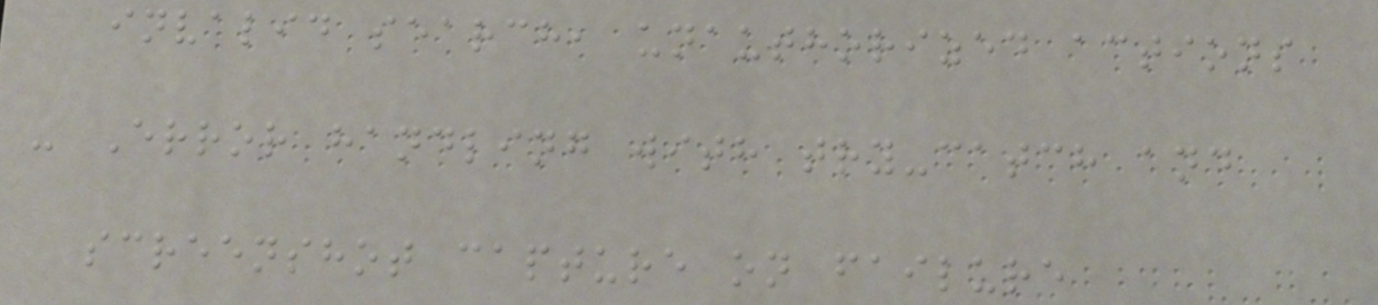invalid search, unauthorized actions
- Error handling with try-catch and
screenshot capture on failure
